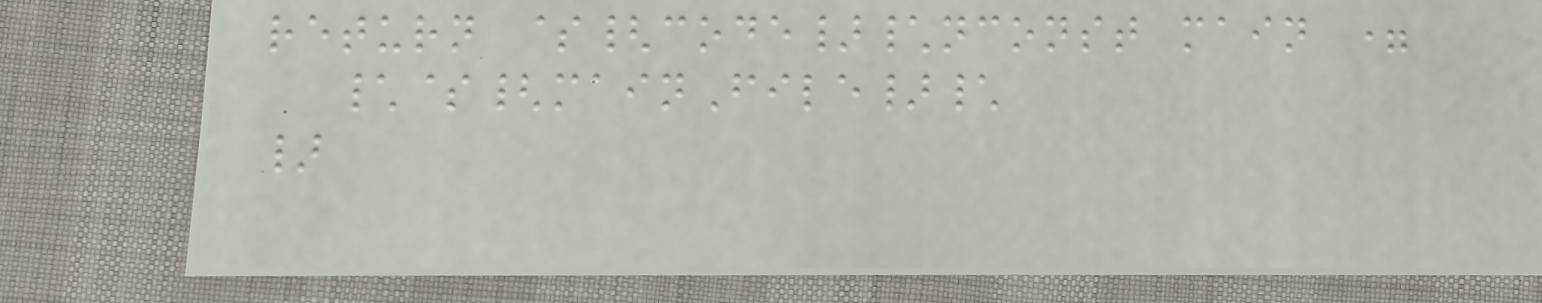return ${code}\nconst main =
\${mainFile}\
}
